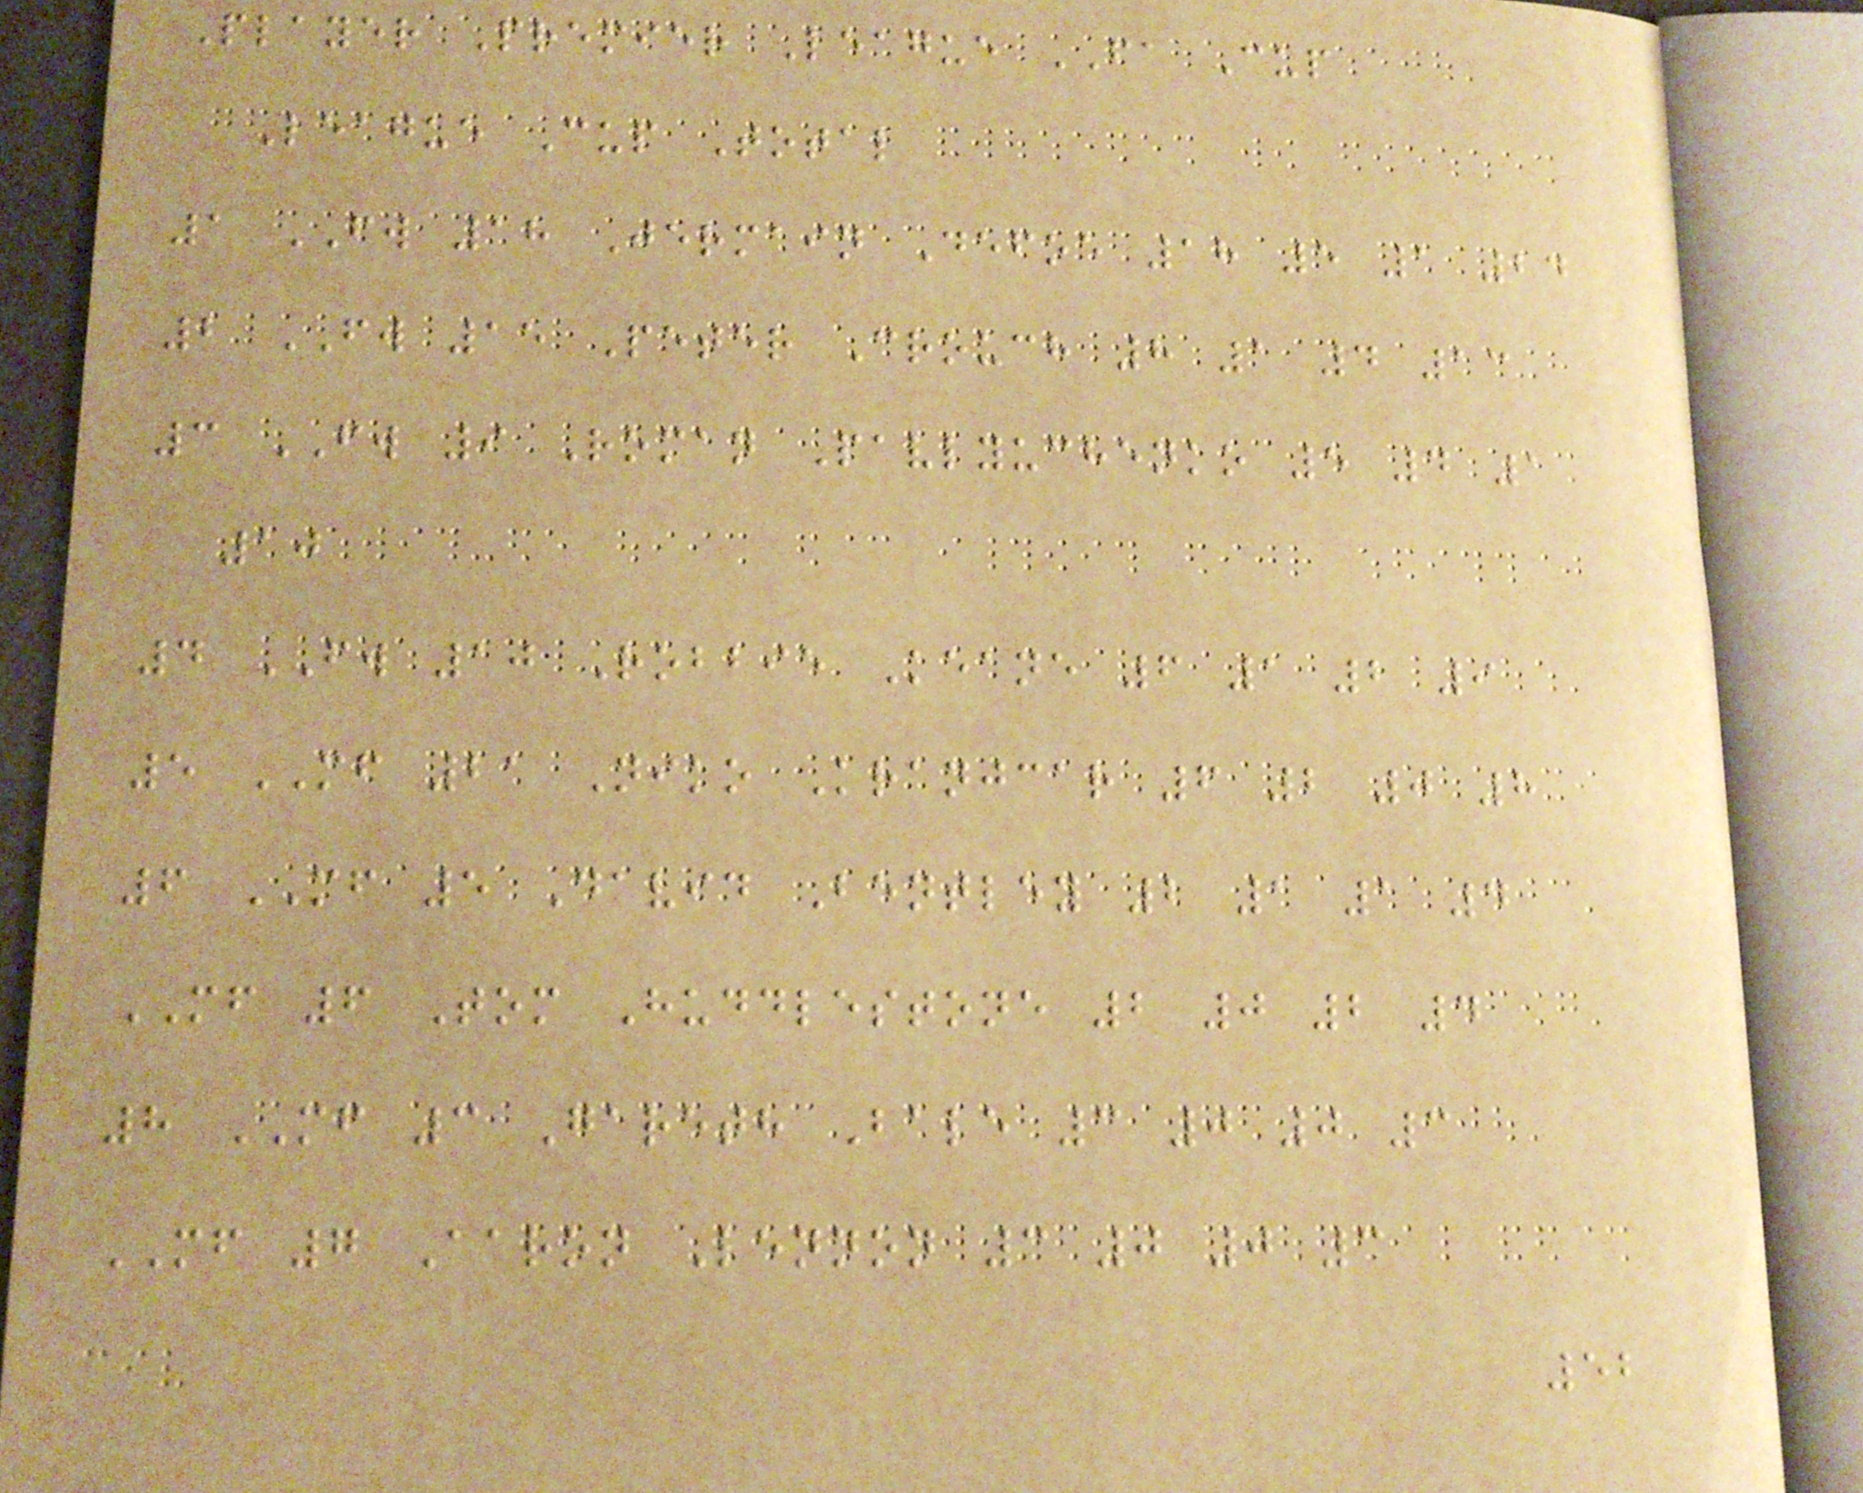Player Premier League FA Cup
League Cup Total
1 FW 18 Jermain Defoe 18 5 1 24
2 FW 15 Peter Crouch 8 1 4 13
3 FW 9 Roman Pavlyuchenko 5 4 1
10
4 FW 10 Robbie Keane 6 1 2 9
5 MF 21 Niko Kranjcar 6 2 0 8
6 MF 5 David Bentley 2 1 1 4
MF 6 Tom Huddlestone 2 0 2 4
8 MF 3 Gareth Bale 3 0 0 3
MF 7 Aaron Lennon 3 0 0 3
52
